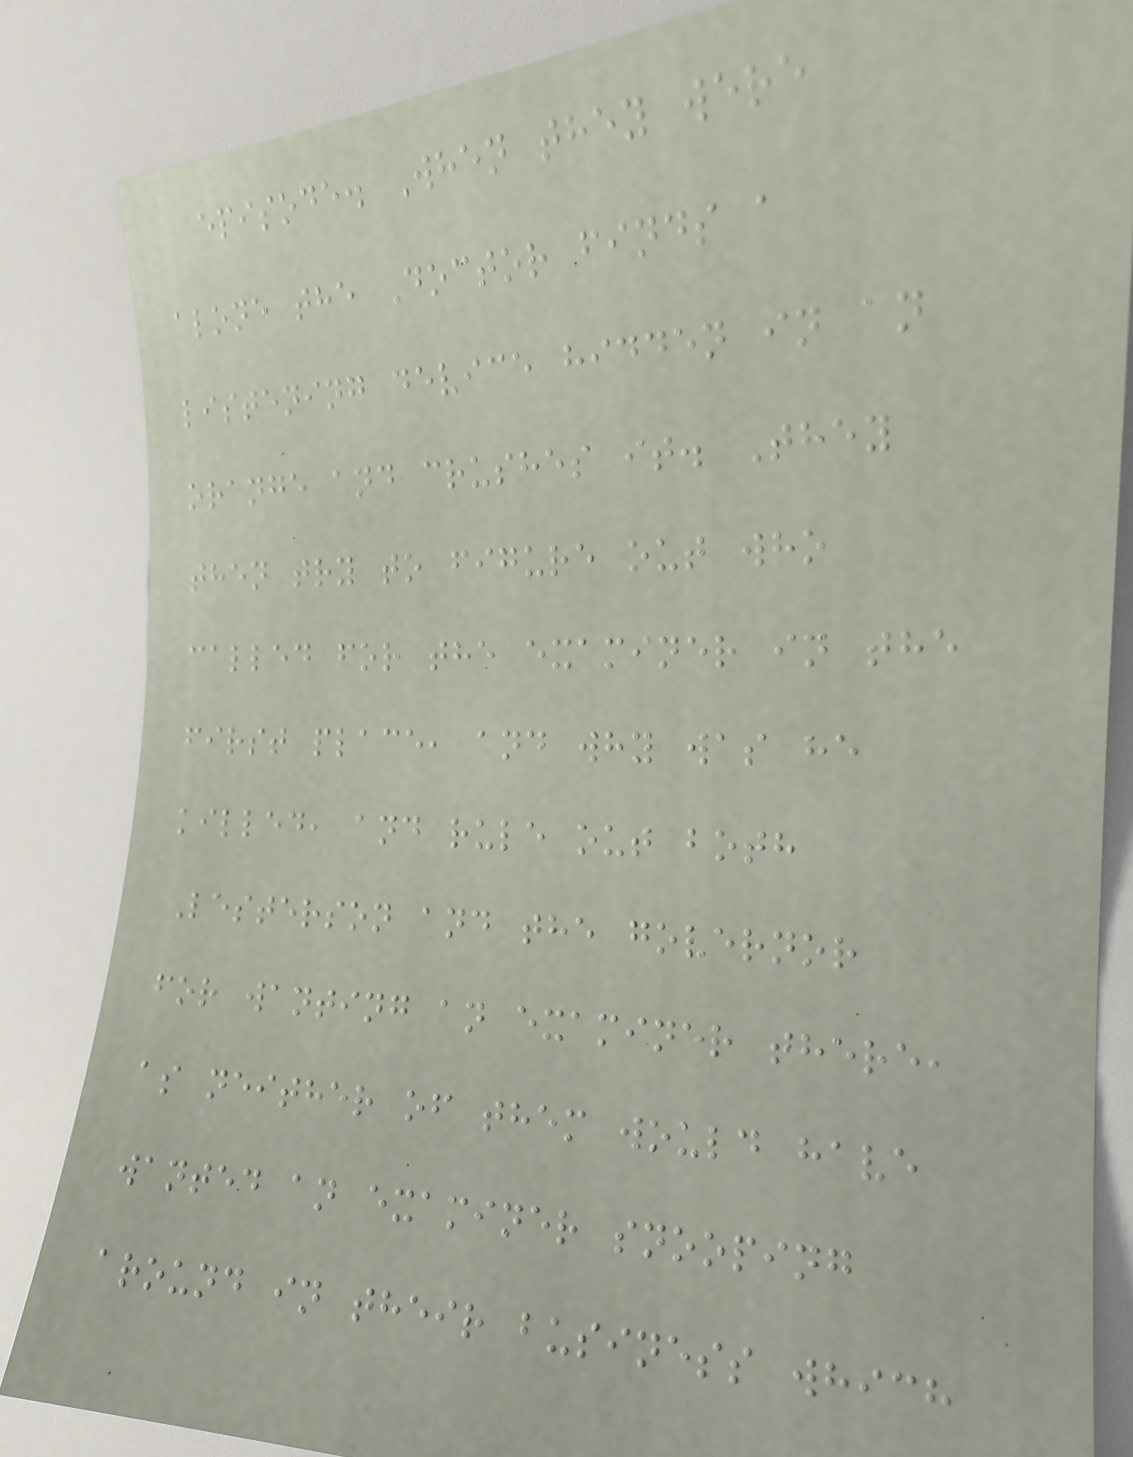episode. When they were
alone the Doctor finds a
listening device hidden in an
orange and crushes it. They
then try to figure out who
called for the examiner in the
first place, and why was he
killed, and rule out both
Lesterson and the governor
for wanting an examiner there,
as neither of them would have
wanted an examiner snooping
around in their business which
